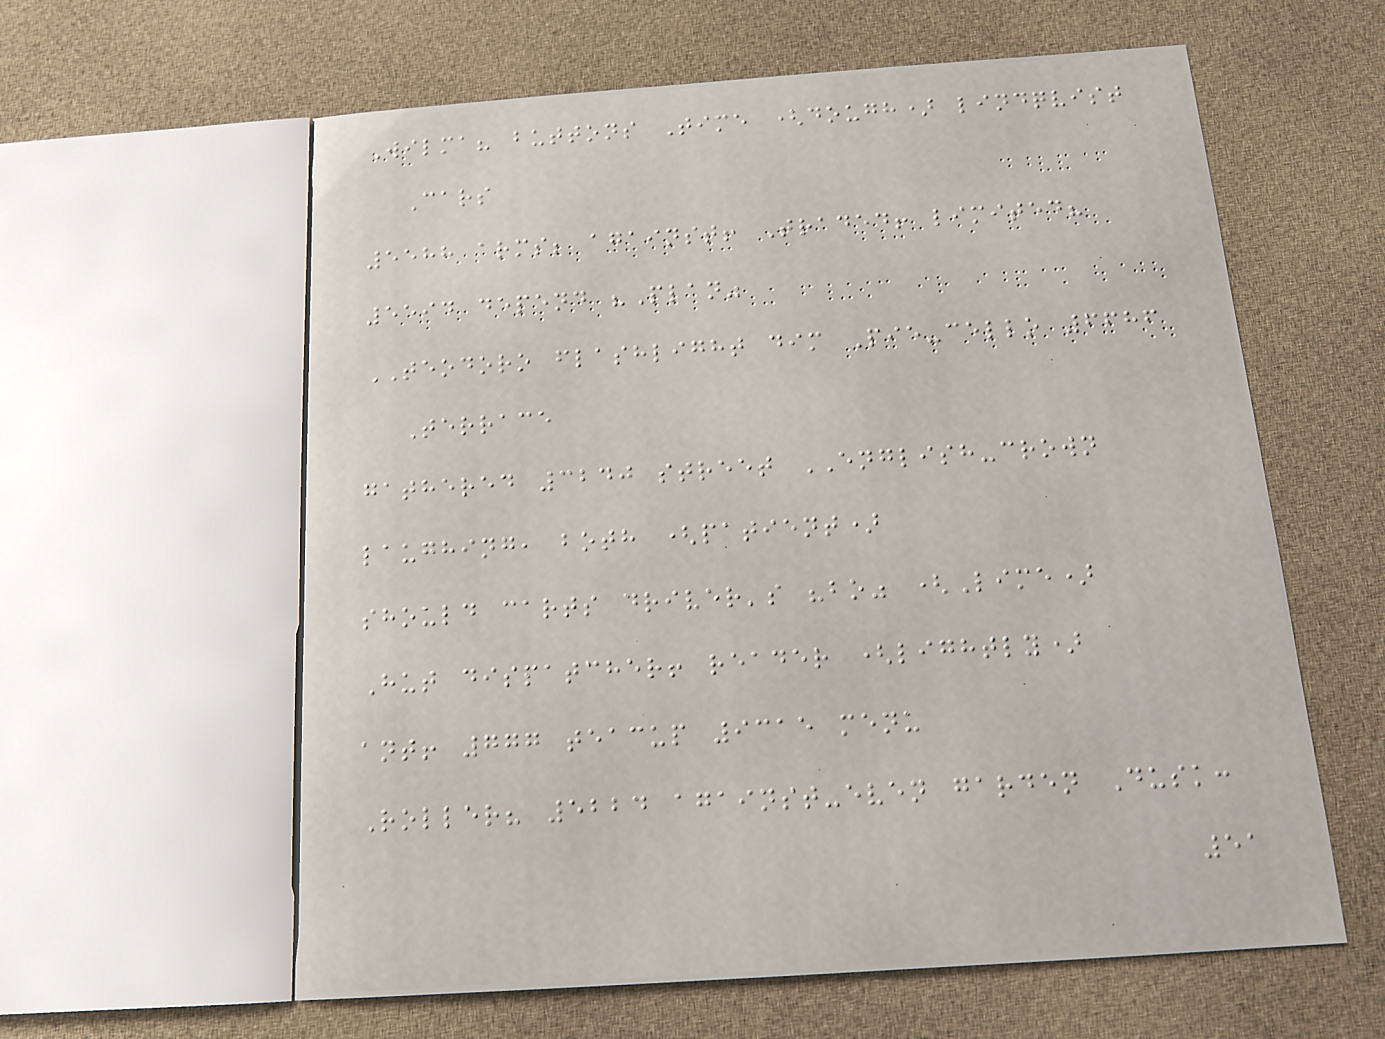Wilma? buttons Time (dough) lindqvist
Cars
5588 arms; against! Traded! limited?
5594 depend "Plan"
TEODORO flashlight dim Pie-cello 6686
Terrace
gathered 3240 street ENGLISH-crown
laughing, both (patient)
should carts driver's "bo" (Lime)
Hut dispatcher! reader (lightly)
ant! 777 teacup 9315 menu
Roller? 5224 against-even garden Dusk:
51
